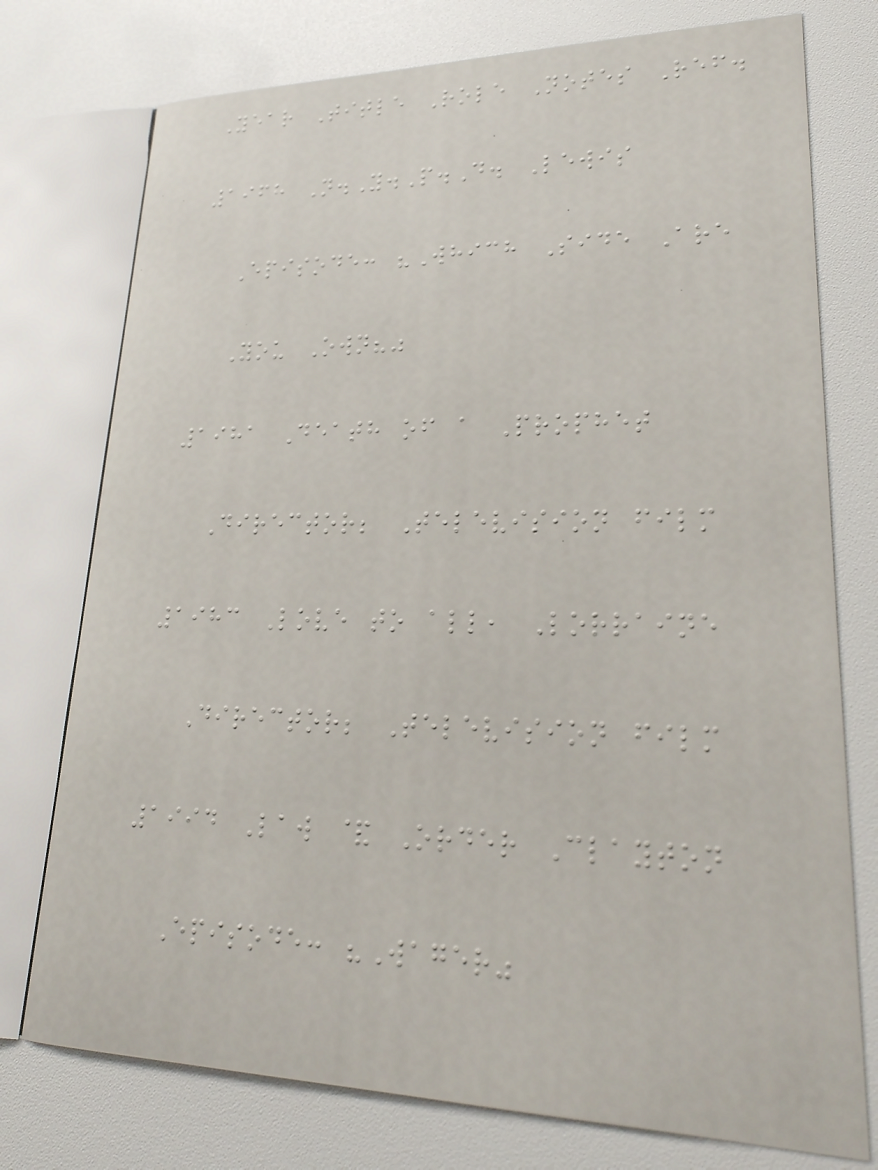Year Title Role Notes Ref.
1968 N.Y.P.D. Lewis
Episode: "Which Side Are
You Own?"
1981 Death of a Prophet
Director; Television film
1983 Love to all, Lorraine
Director; Television film
1994 Law & Order Clayton
Episode: "Wager"
